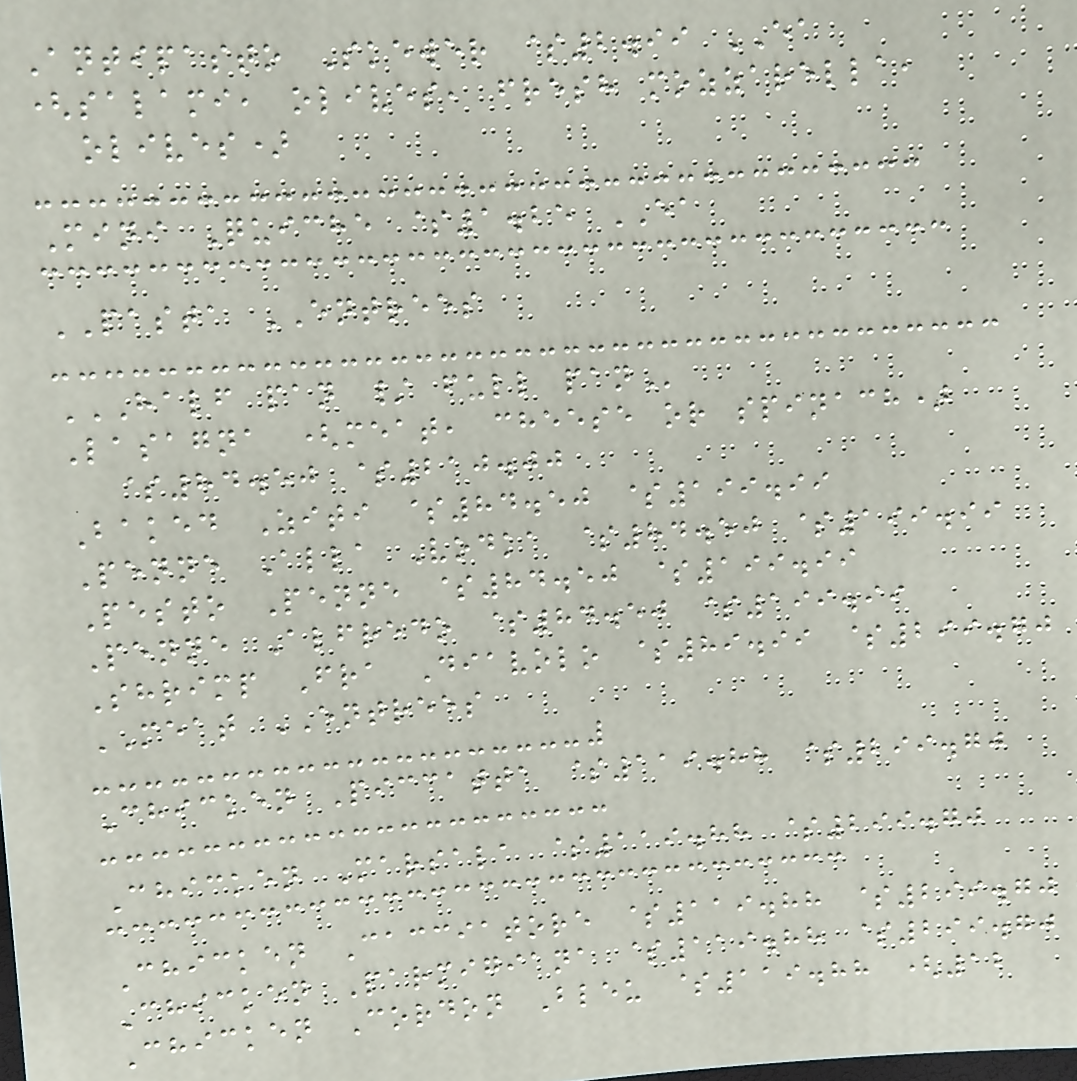Antipasto Skewer $2.99 EA
(salami, olives, fresh mozzarella,
olives)
Mini Quiche $1.25 EA
PASTA ENTREES
HALF PAN / FULL PAN
Lasagna (meat, cheese or spinach)
$84.50 $210.00
Baked Ziti $84.50 $199.99
Penne Alla Vodka $84.50 $199.99
Pesto Penne $84.50 $199.99
Penne Alfredo $84.50 $199.99
Shrimp Fra Diavolo $89.99 $299.70
MEAT ENTREES
Chicken Piccatta $119.88 $299.70
Chicken Marsala $119.88 $299.70
Chicken Cacciatore $119.88 $299.70
Chicken Parmigiana $119.88 $299.70
Chicken Cordon Bleu $119.88 (12
